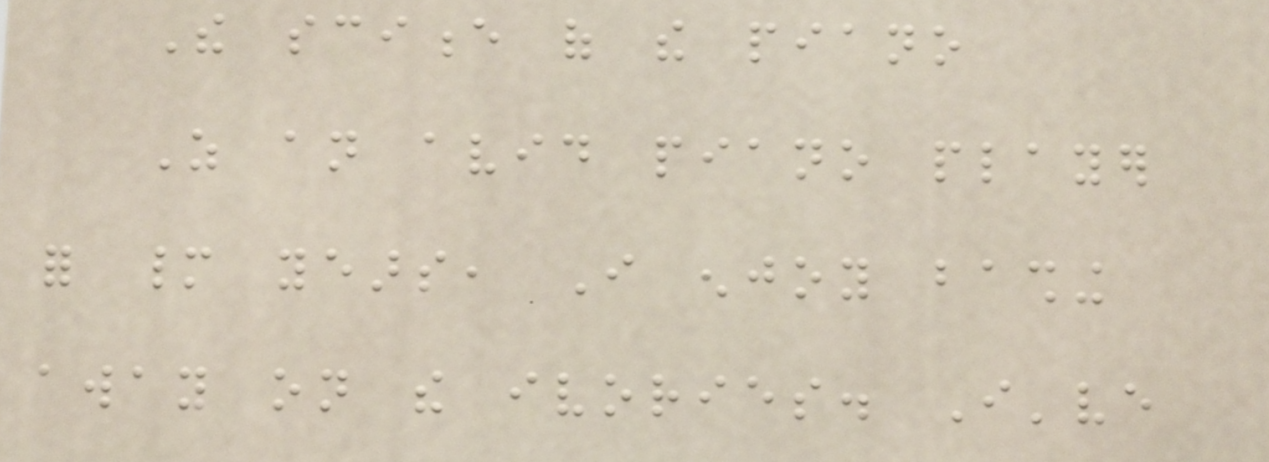The science of the piano
As an avid piano player
for many years, I enjoy bashing
away on the ivories. I've
